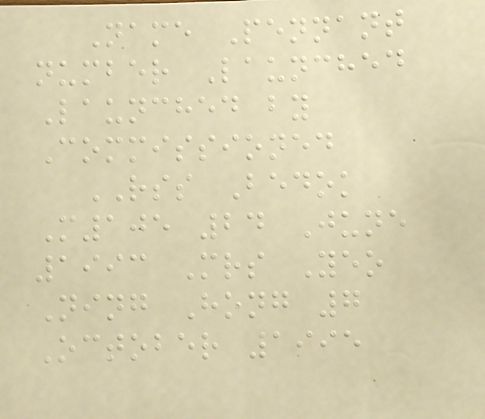Name Pennant
number Launched
Launched by
Commissioned
RSS Bedok
M105 24 June
1993 Mrs Yeo
Ning Hong 7
October 1995
